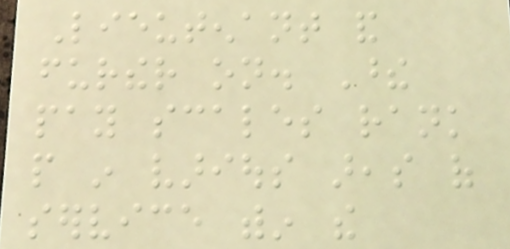Lieutenant and
further on. These
pay scales rank
people in various areas of
service within the
